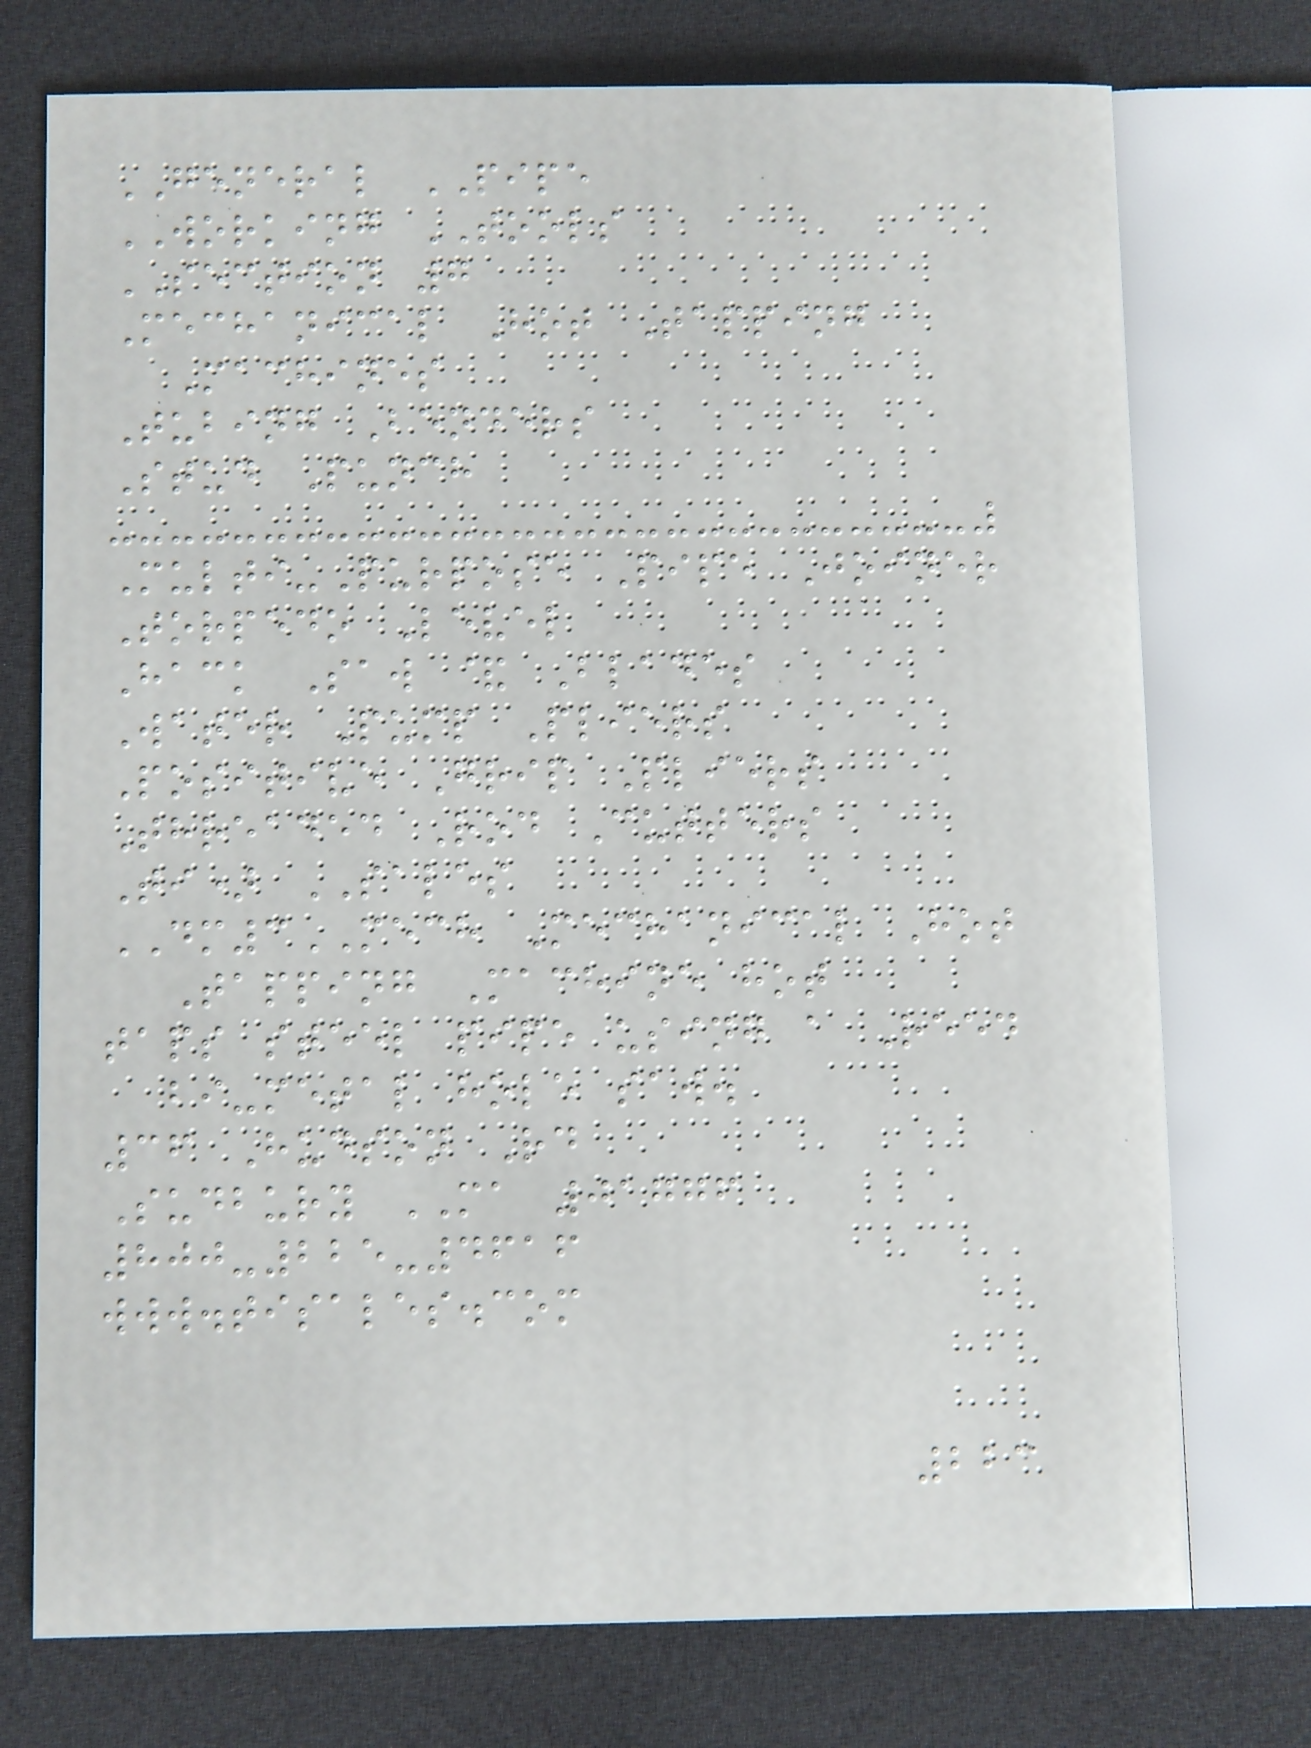GENERAL PIPE
WORKING TOOLS
SECTION 7
Mechanical Hot Tapping
Machines
Tubing Benders
Stud Punch
Multi-Purpose Pipe Joiner
Torpedo Level
Hack Saw & Blades
Water Pump Pliers
Positive Grip Pliers
Threaded Rod Cutters
Ti) SALES
DM3MECH Mechanical Hot
Tapping Machine hot
taps steel pipe using a Reed
bi-metal hole saw.
36 Hudson Rd
Sudbury MA 01776
800-225-4616
www.tisales.com
223
